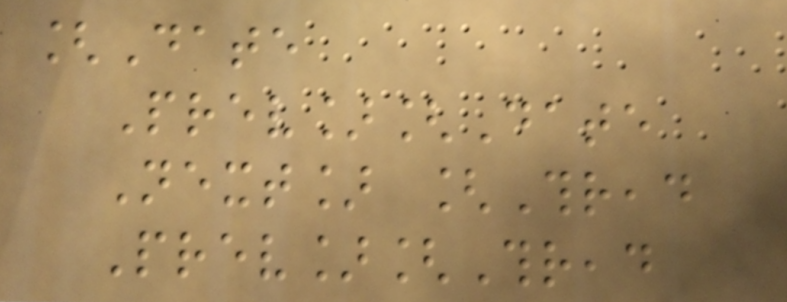[Date
Prev][Date
Next] [Thread
Prev][Thread
